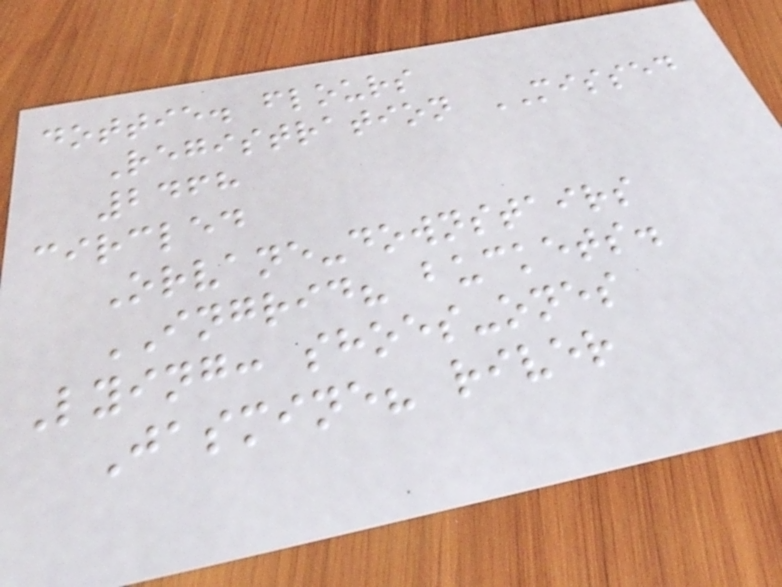dottie. flours
Registration MISSED
2468
circled
Orvane-downstairs
INGRID? buckets.
Lying: shoes-ones
Jasmine? river
